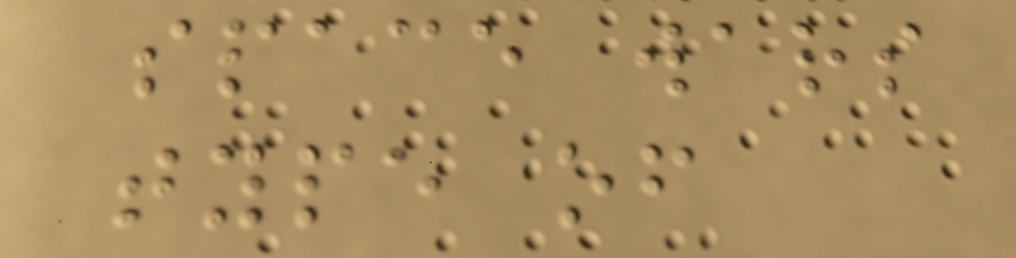space wars
type of
